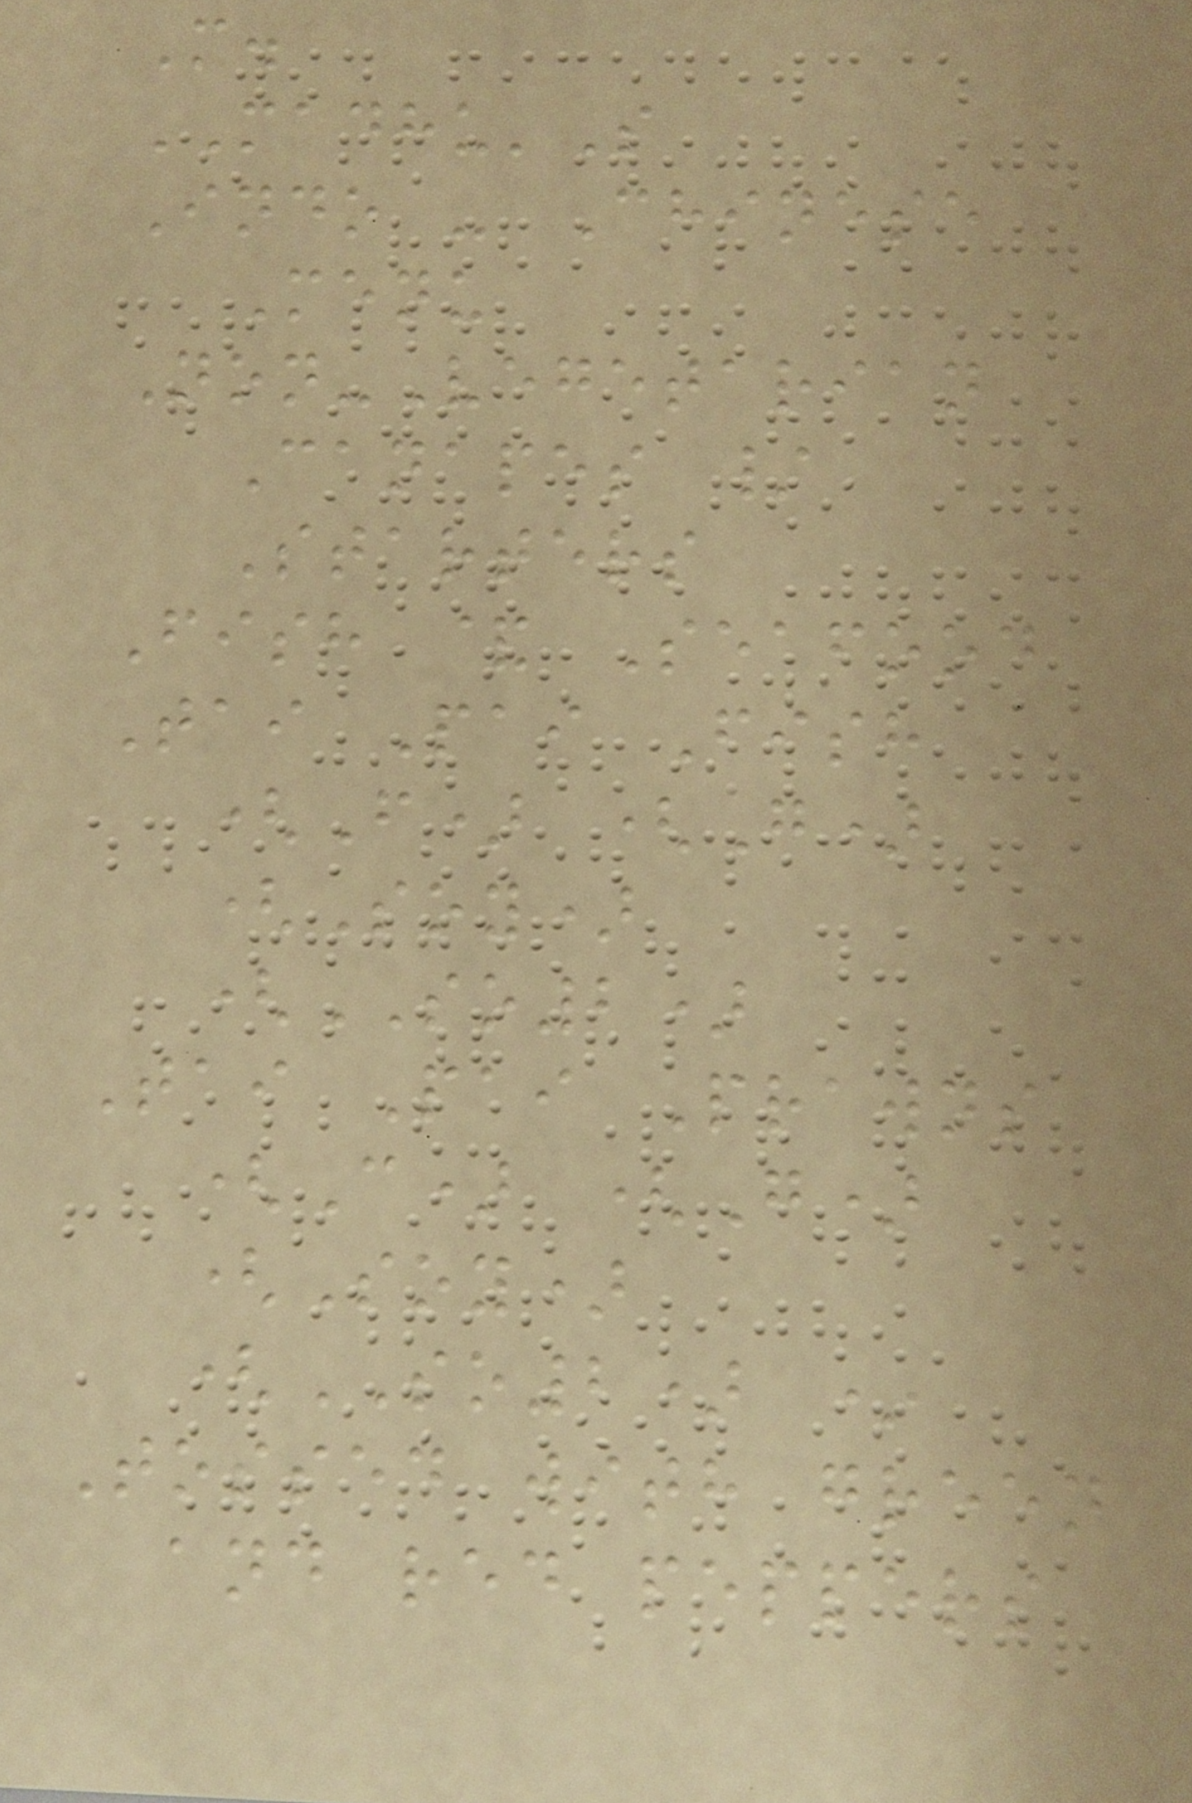M.
MADHU'S
Indo - Chinese
Menu
Non-Vegetarian
Canapes /
Starters
Fish & Seafood
Tai Pai Fish
(F) (G)
(Soy)
(SO2)
Tai Pai Prawns
(C) (G)
(Soy)
(SO2) *
Tossed with green
and red peppers
